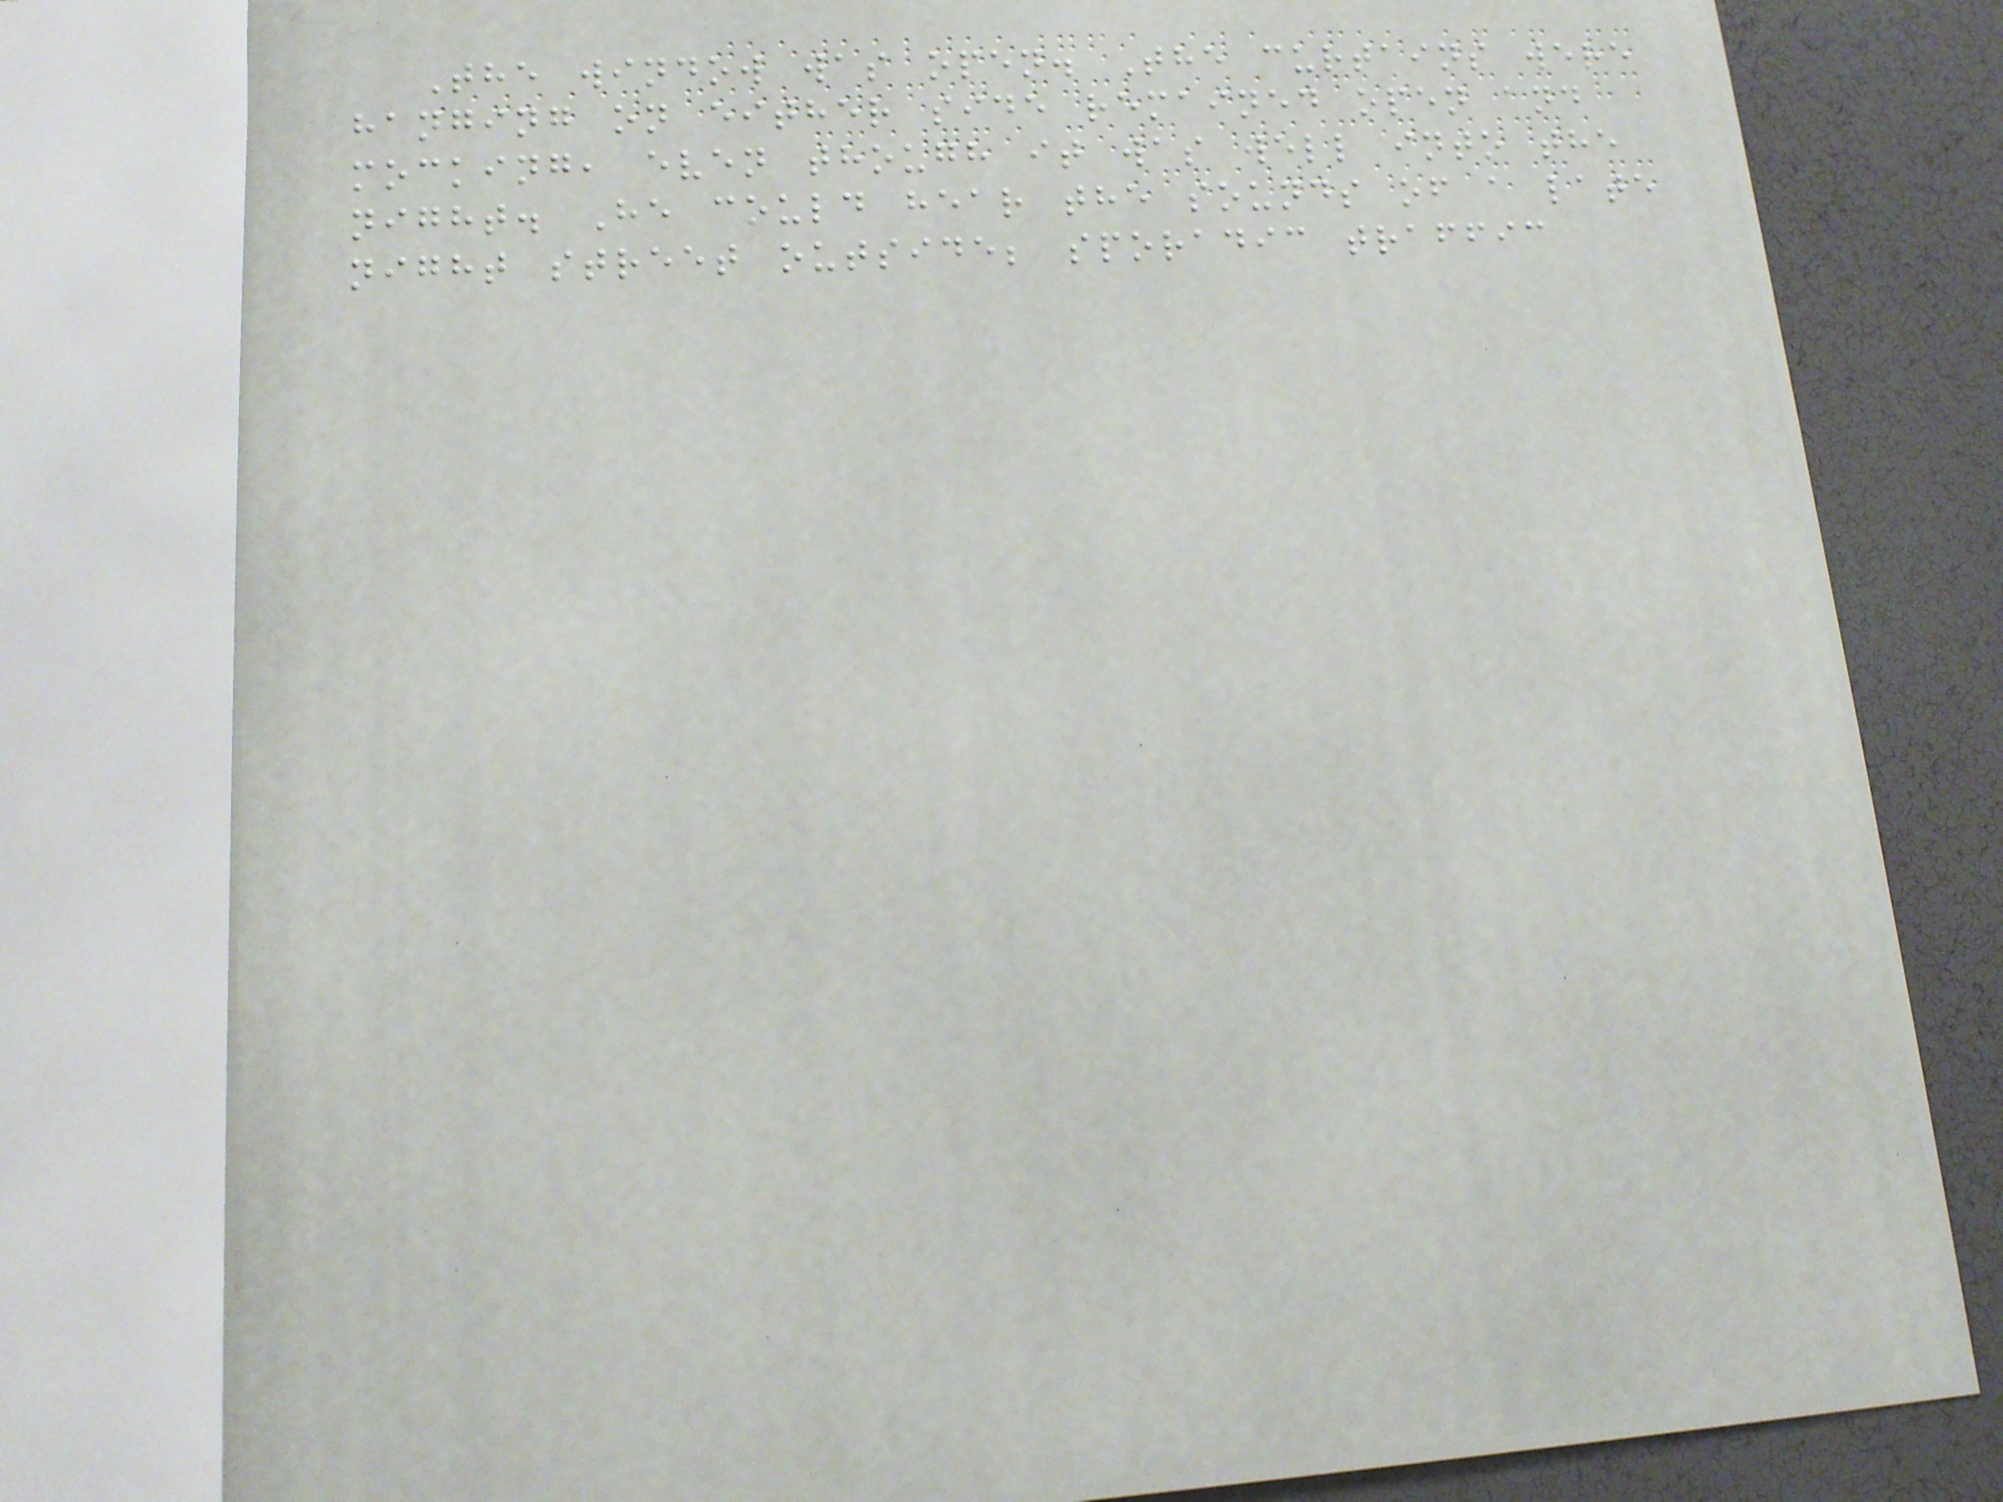The window was open. The curtains were
hanging on either side remained open and
mocking, even though it was well into the
night. He could hear the sounds of a late
night street outside; sporadic traffic
